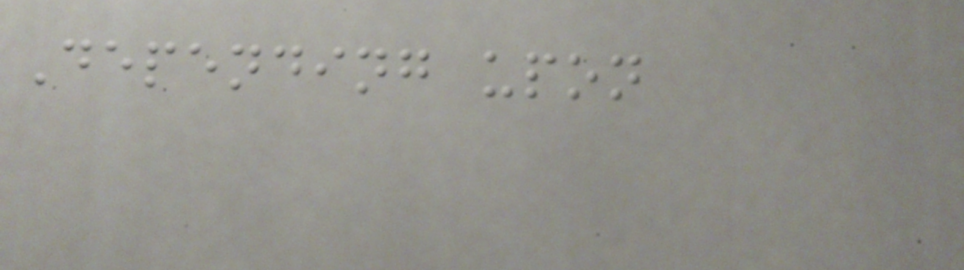Depending upon
